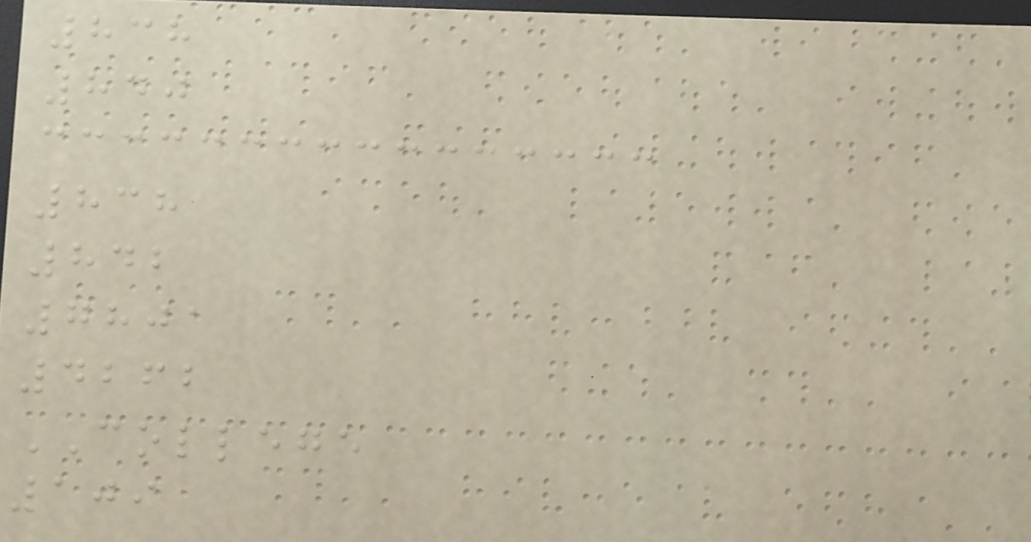838
840
838
842
7801
4262
COLLEGE
109
